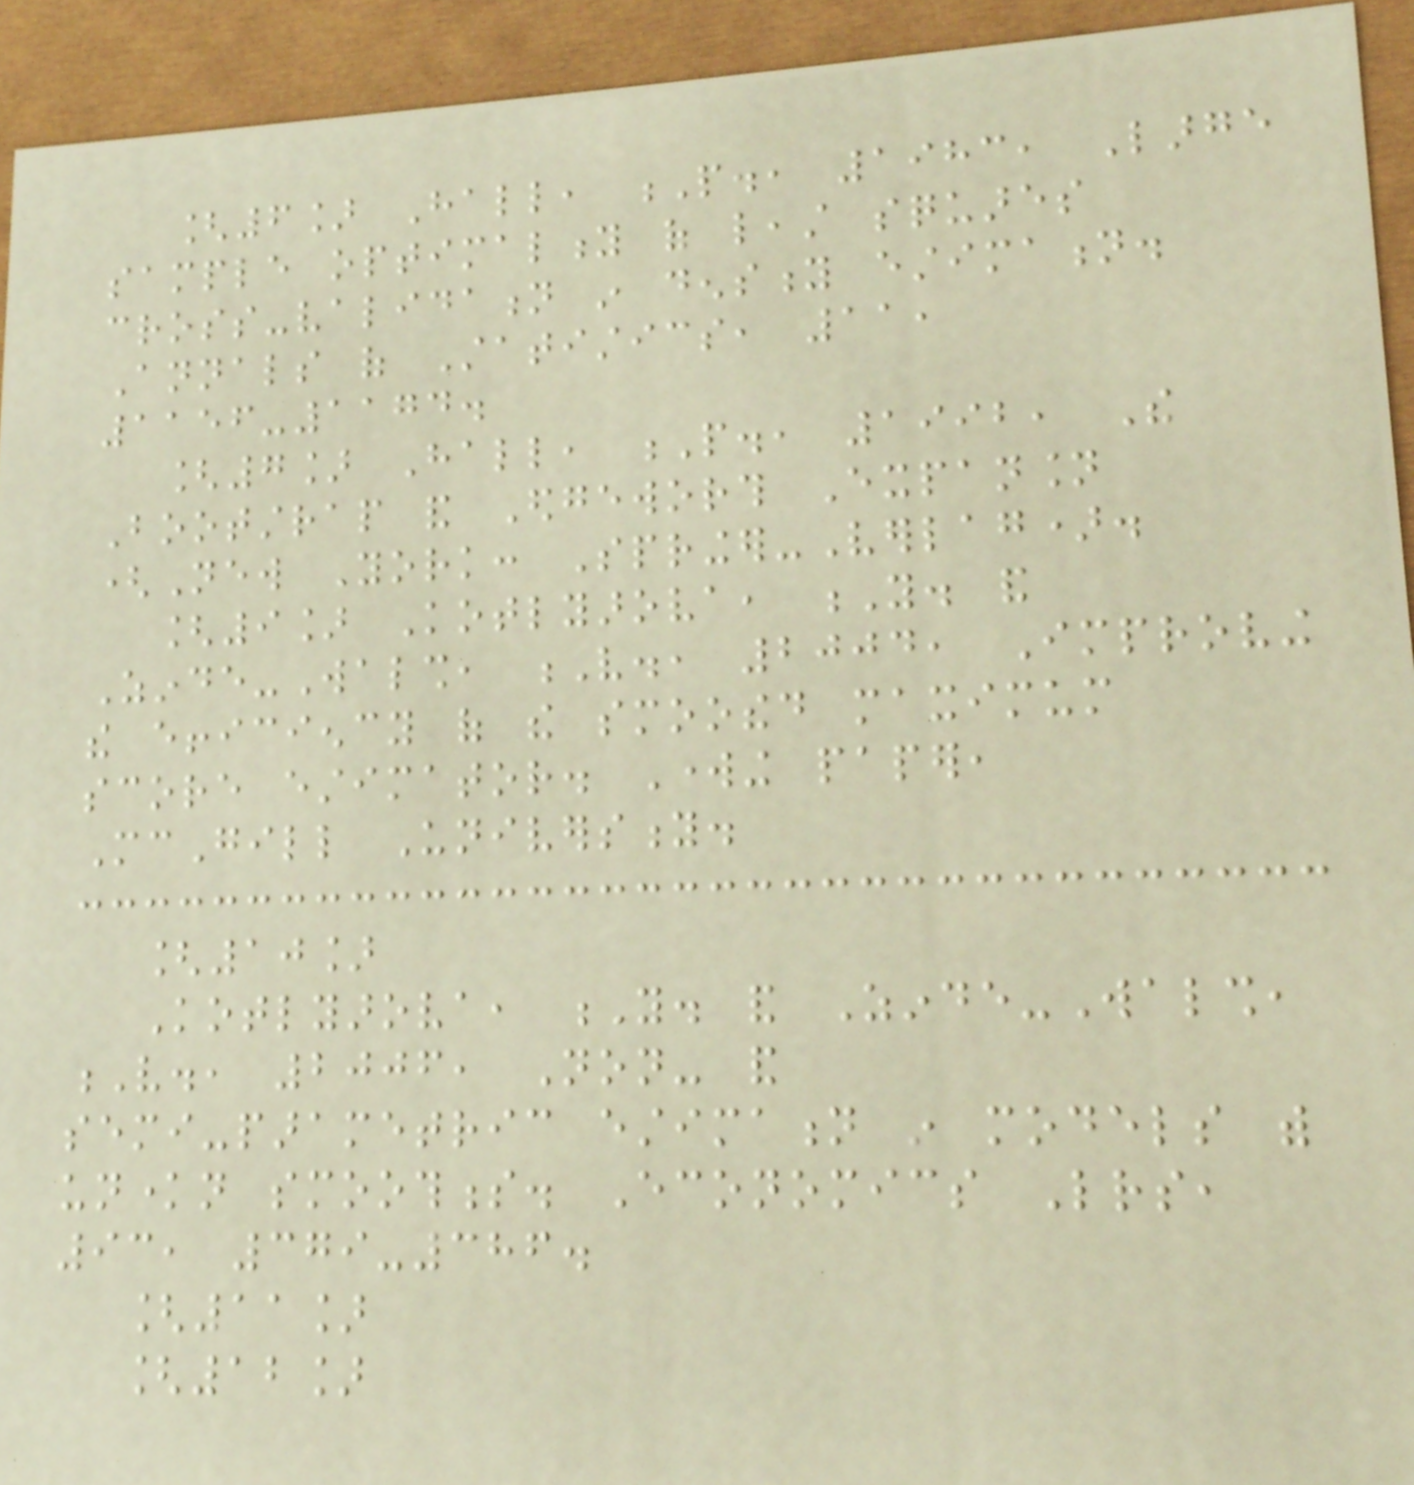[6] Hall, P., 1983, Large
sample optimality of least squares
cross-validation in density estimation.
Annals of Statistics, 11,
1156-1174.
[7] Hall, P., 1992, The
Bootstrap and Edgeworth Expansion
(New York: Springer-Verlag).
[9] Kotlyarova, Y. and
Zinde-Walsh, V., 2004, Improving
the efficiency of the smoothed maximum
score estimator. Working paper,
McGill University.
[10]
Kotlyarova, Y. and Zinde-Walsh,
V., 2006, Non- and
semi-parametric estimation in models with
unknown smoothness. Economics Letters,
93, 379-386.
[11]
[12]
